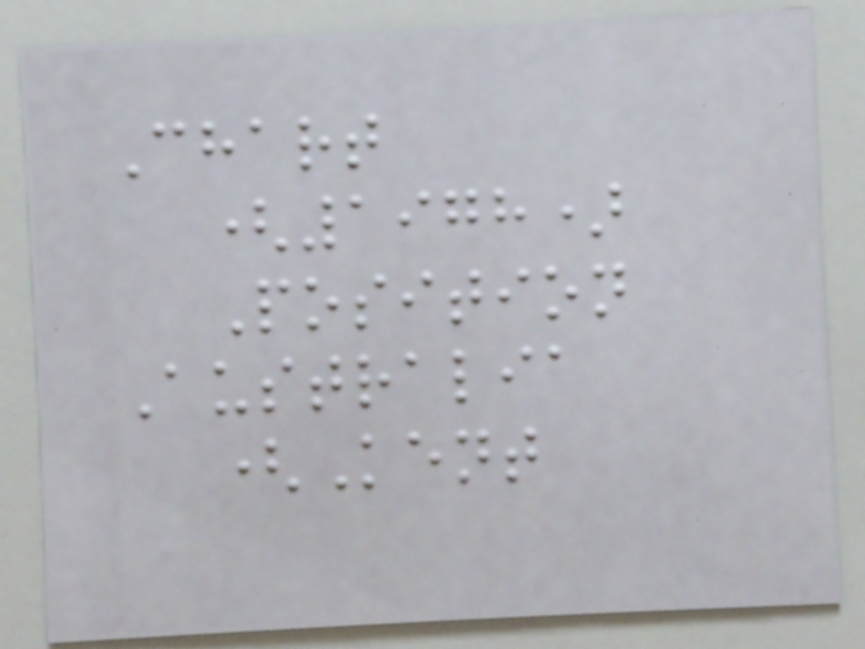Chart
(1978)
Position
Australia
(Kent
